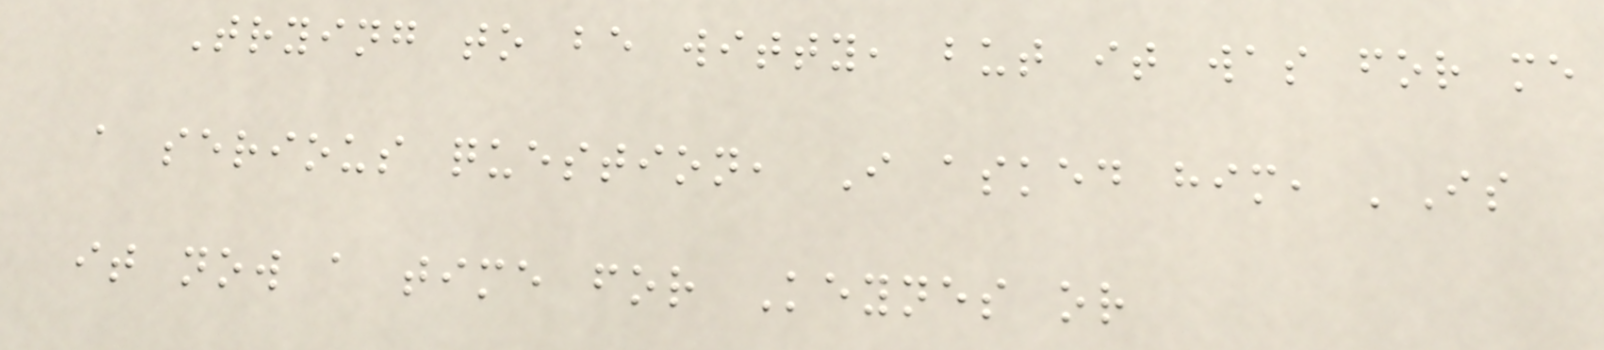Trying to be witty, but it was for me
a serious question, I asked him, 'Is
it now a time for Keynes or
